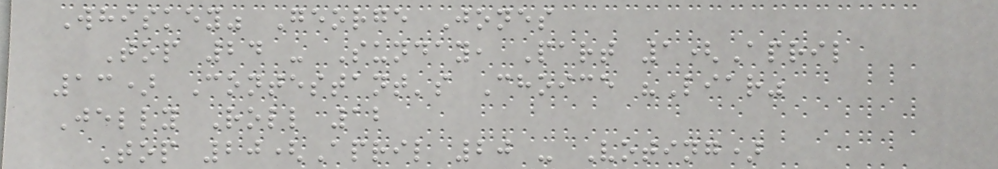Whiskey" George Jones
Top 24 - Sunday, Part 1(April
13) Contestant's Choice "Liar"
Jelly Roll 12
Top 20(April 20 - Voting)
